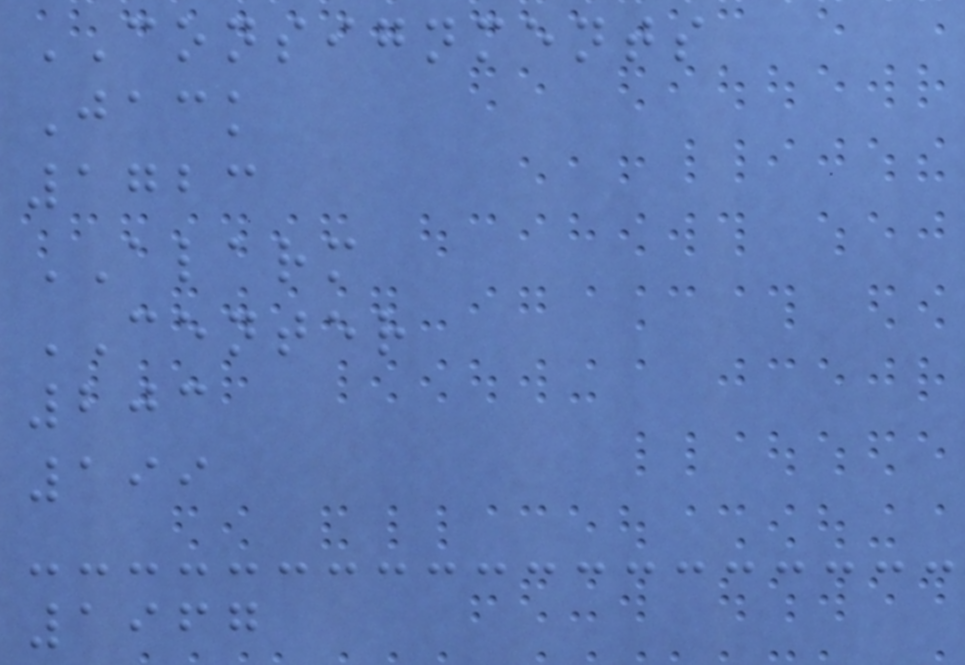CONSIGNMENTS
Jack
1723
ALARM
CENTER
203
199
1967
